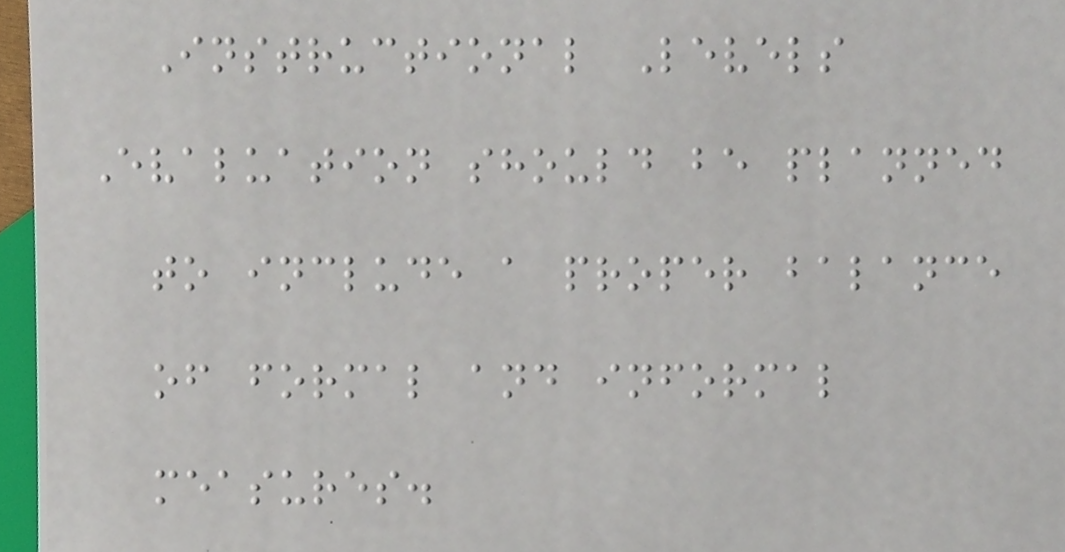Instructional Levels
Evaluation should be planned
to include a proper balance
of formal and informal
measures.
